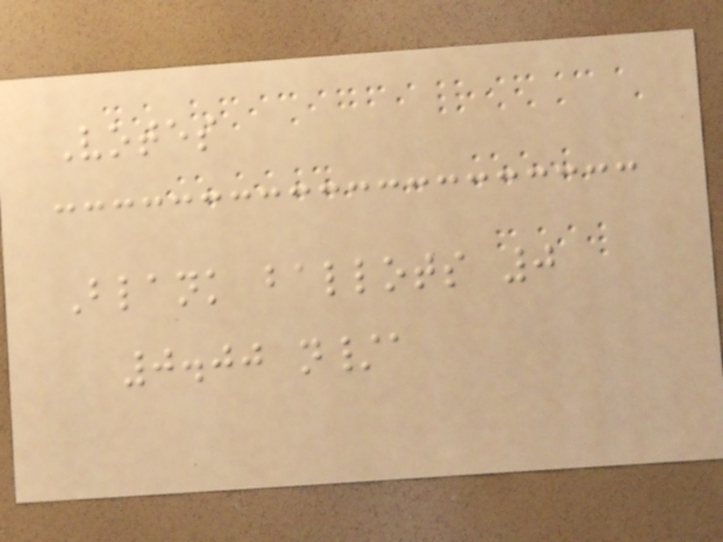Votes
Blank ballots 0
0.00 n/a
